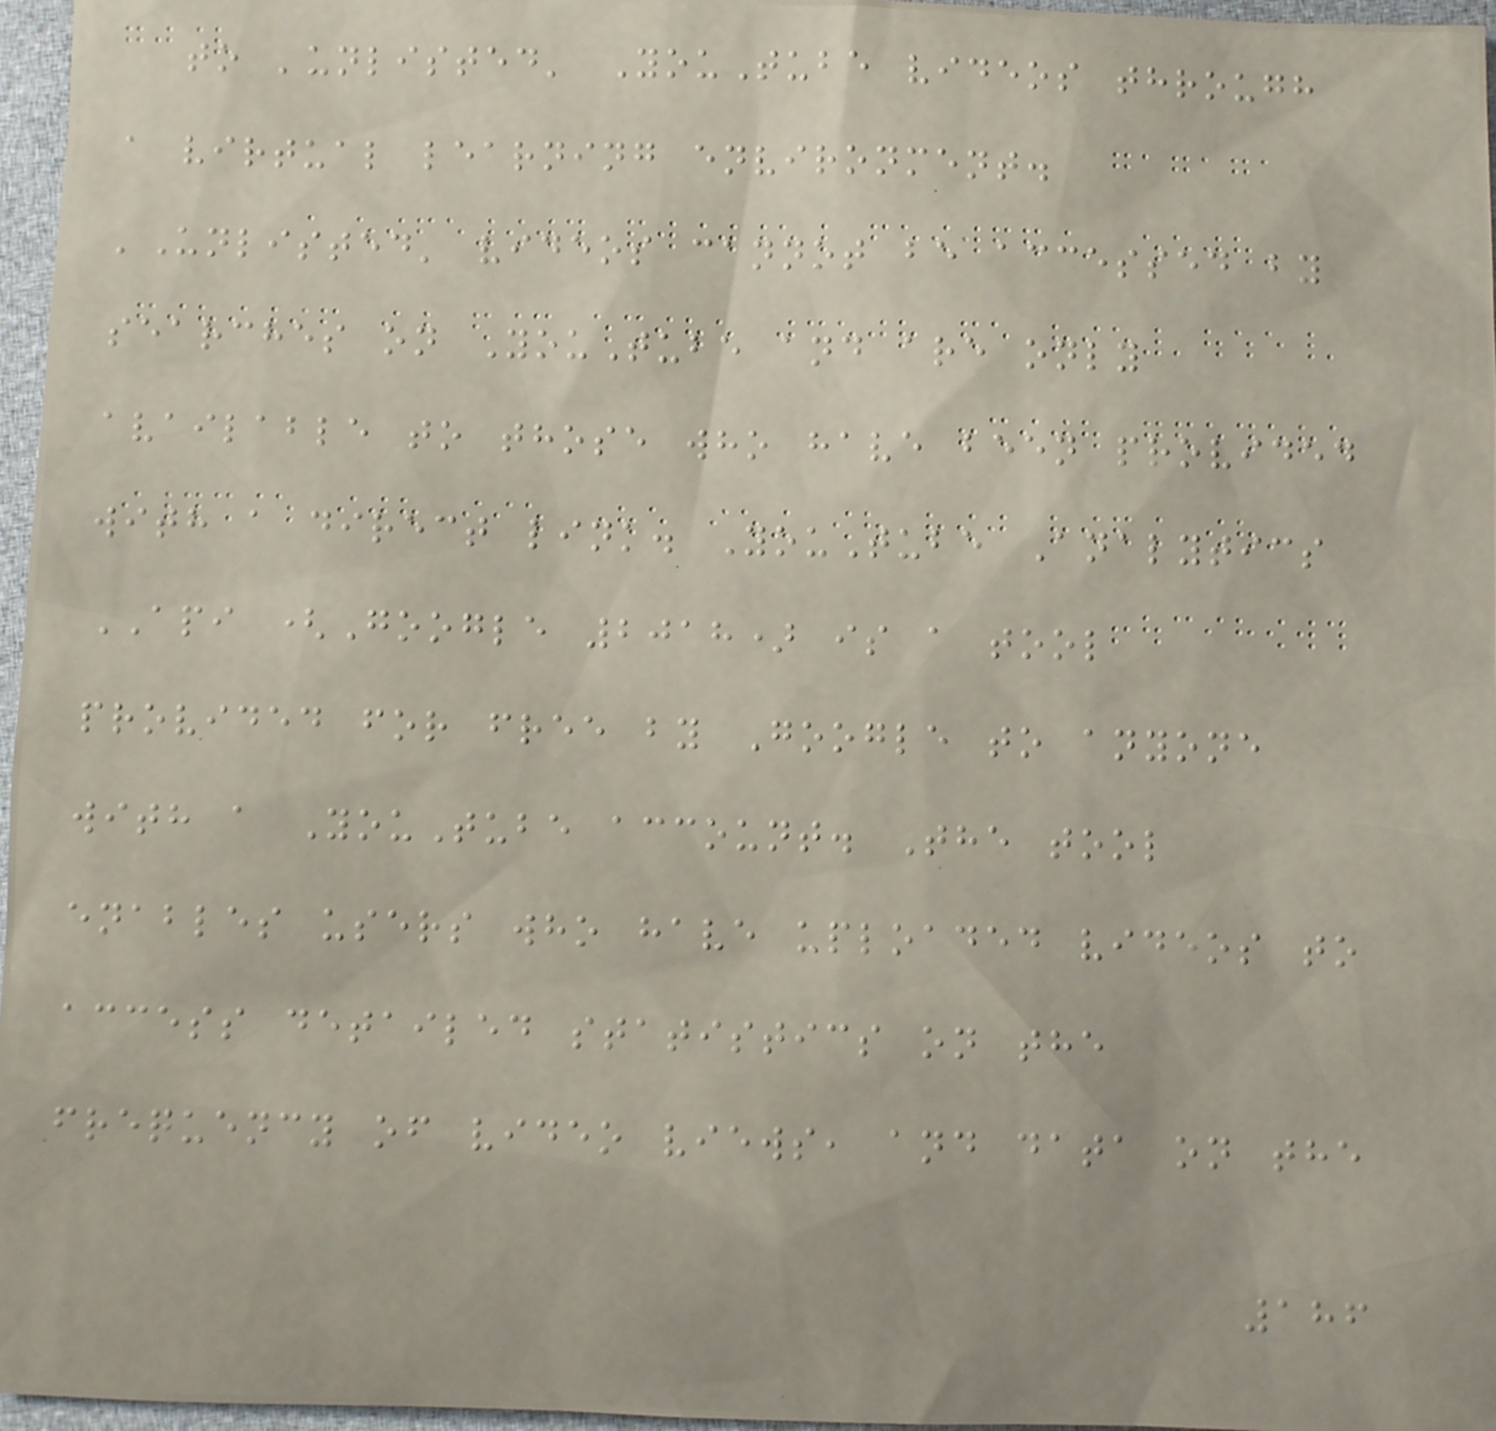to 'unlisted' YouTube videos through
a virtual learning environment.
'Unlisted' videos cannot be accessed by
searches on YouTube and are only
available to those who have been provided
with a direct link. YouTube Analytics
API (Google 2018) is a tool
provided for free by Google to anyone
with a YouTube account. The tool
enables users who have uploaded videos to
access detailed statistics on the
frequency of video views, and data on the
186
